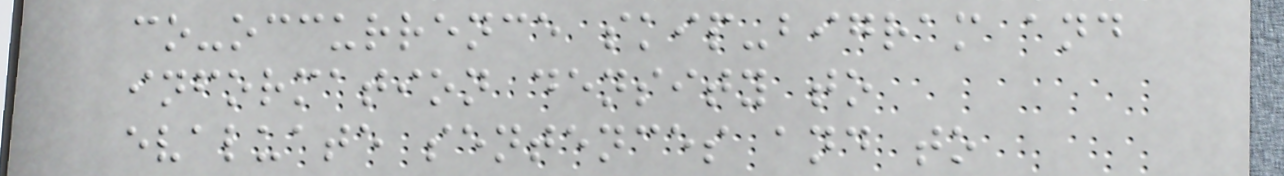co-occurrence skip-bigram and
information density to
evaluate sentences and to
